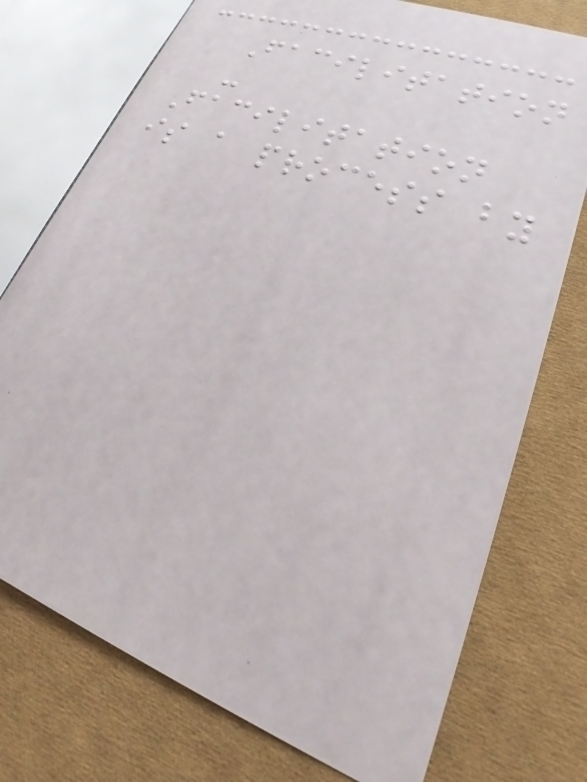Facilitation
-
Facilitation
is a process by
